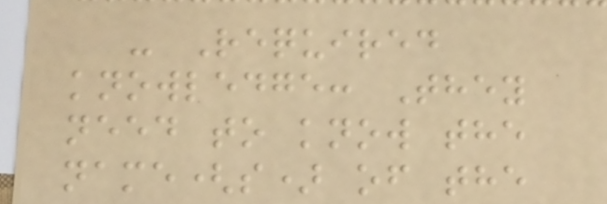- Required
knowledge: They
need to know the
name(s) of the
